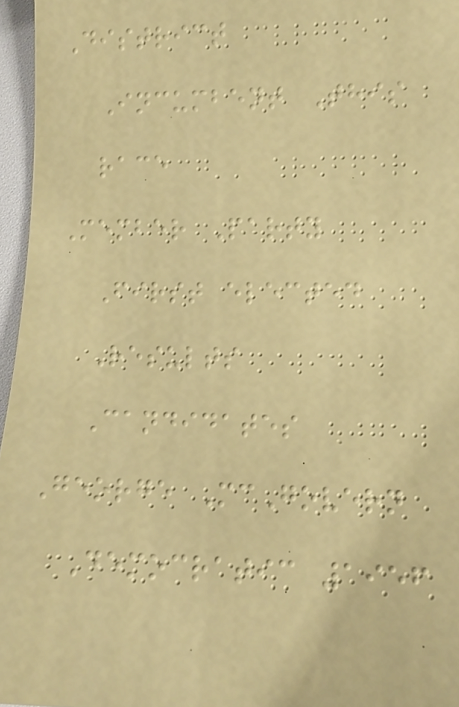District
Incumbent This
race
Member Party
First elected
Results
Candidates
George McGovern
Democratic 1956
